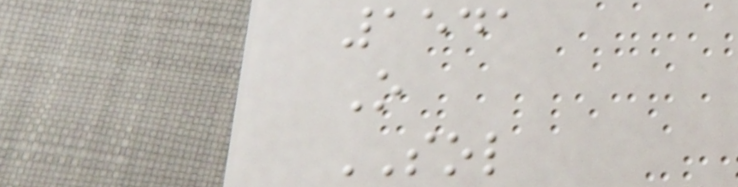1541
O
SOL
